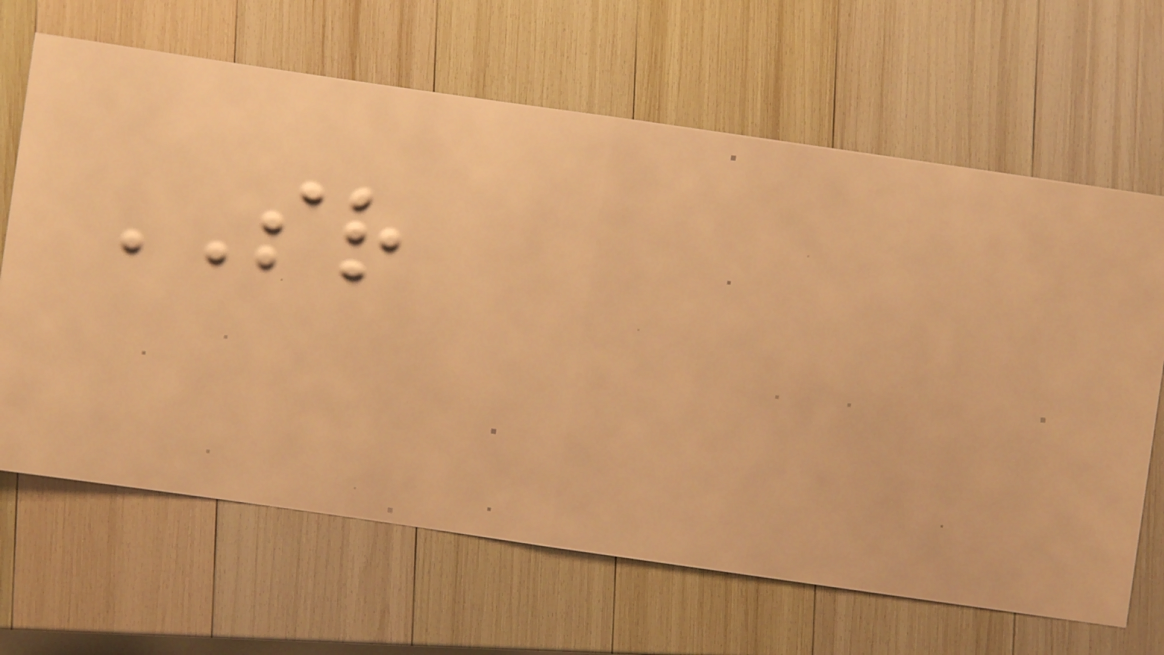SR
